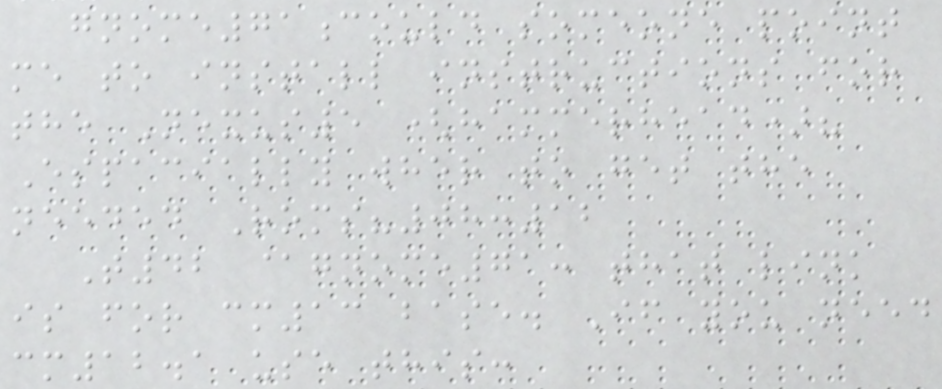gnome71could someone point
me to install instructions for
the Nexus5 (hammerhead)?
Espacially wher to get the
needed Roms?08:12
T42 @gnome71: that link
is for cm13 base. If you need
cm12.1 use this:
